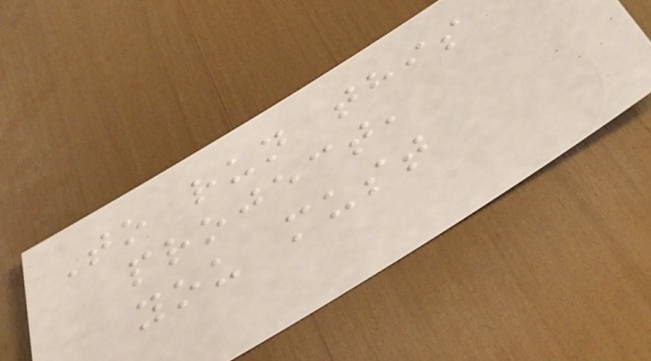To run this
project,
you must
